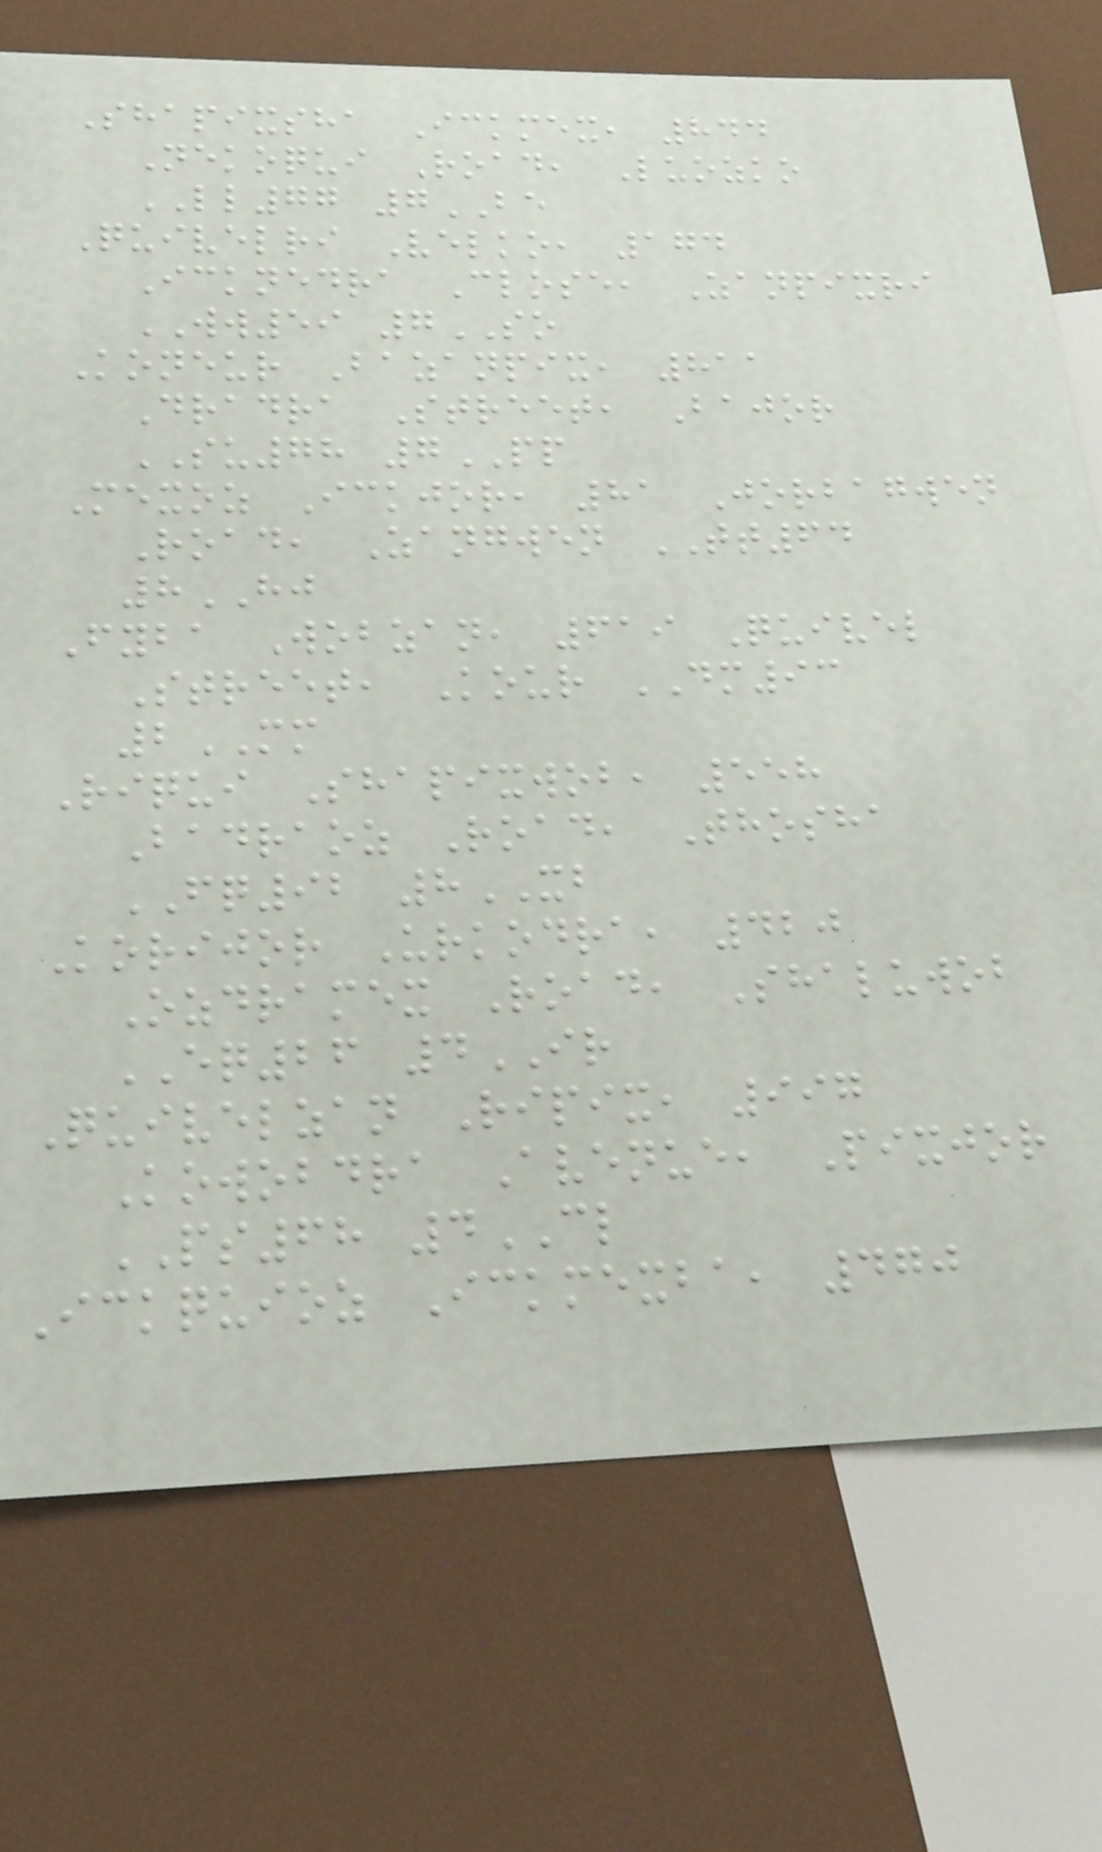Shapixsha Ickmex, 844
Nekoqui Road, Luozko
LL77 7BE
Quivelri Velko, 174
Icknedra Close, Zanpixri
WW59 7SO
Koneur Bazanpix, 811
Dradra Street, Bajor
SU78 7PP
Mexoz Ickjor, 81 Jorbagwen
Road, Zangwen TT64
8HJ
Fyba Wobzan, 619 Quivel
Street, Kour DM93
2MM
Riqui Shapixwob, 558
Badraoz Road, Thosha
FQ92 8XB
Korijor Urkodra, 420
Ozdramex Road, Shaluwob
EQ26 4IR
Quivelzan Ripix, 997
Kowobdra Avenue, Pixjor
PS68 4CL
Ickquioz Ickmexba, 470
